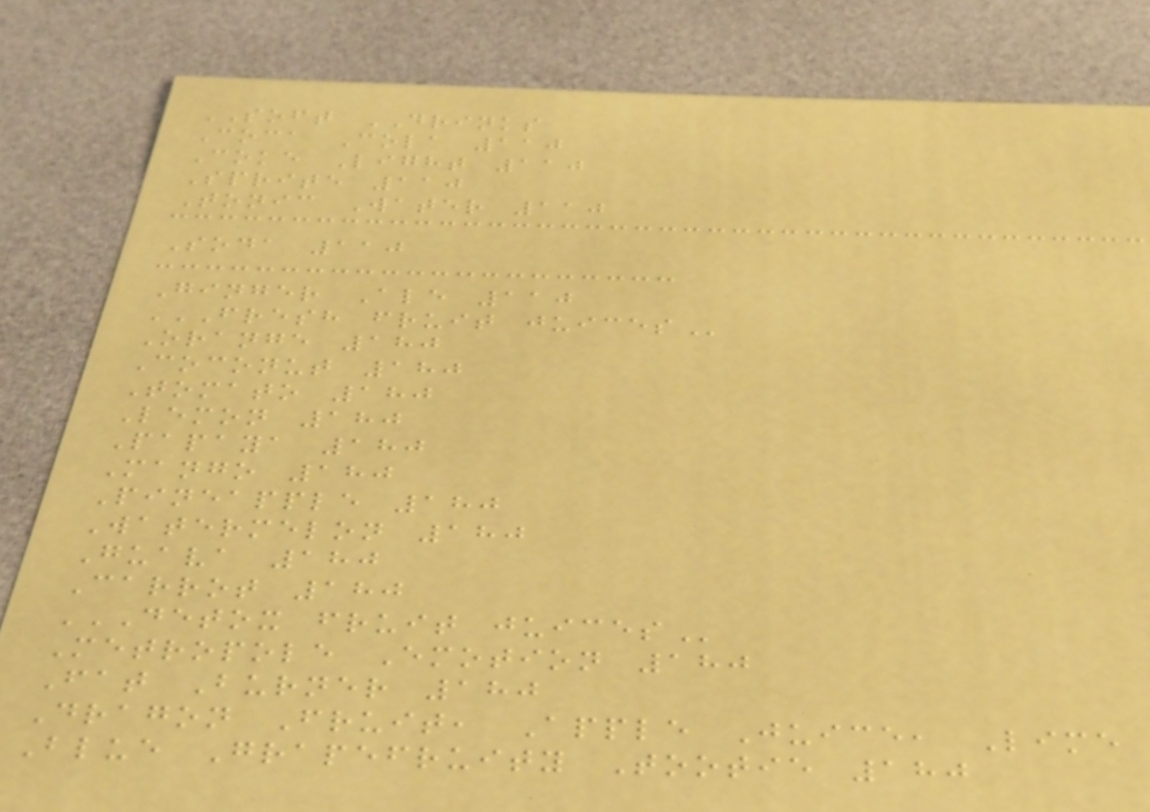SOFT DRINKS
Coca Cola 110
Coke Light 110
Sprite 110
Tonic Water 110
Soda 110
Ginger Ale 110
FRESH FRUIT JUICES
Orange 180
Coconut 180
Tomato 180
Lemon 180
Papaya 180
Mango 180
Pineapple 180
Watermelon 180
Guava 180
Carrot 180
DETOX FRUIT JUICES
Metropole Emotion 180
Fat Burner 180
Dragon Fruit, Apple Juice, Lime
Blue Grapefruity Tootie 180
